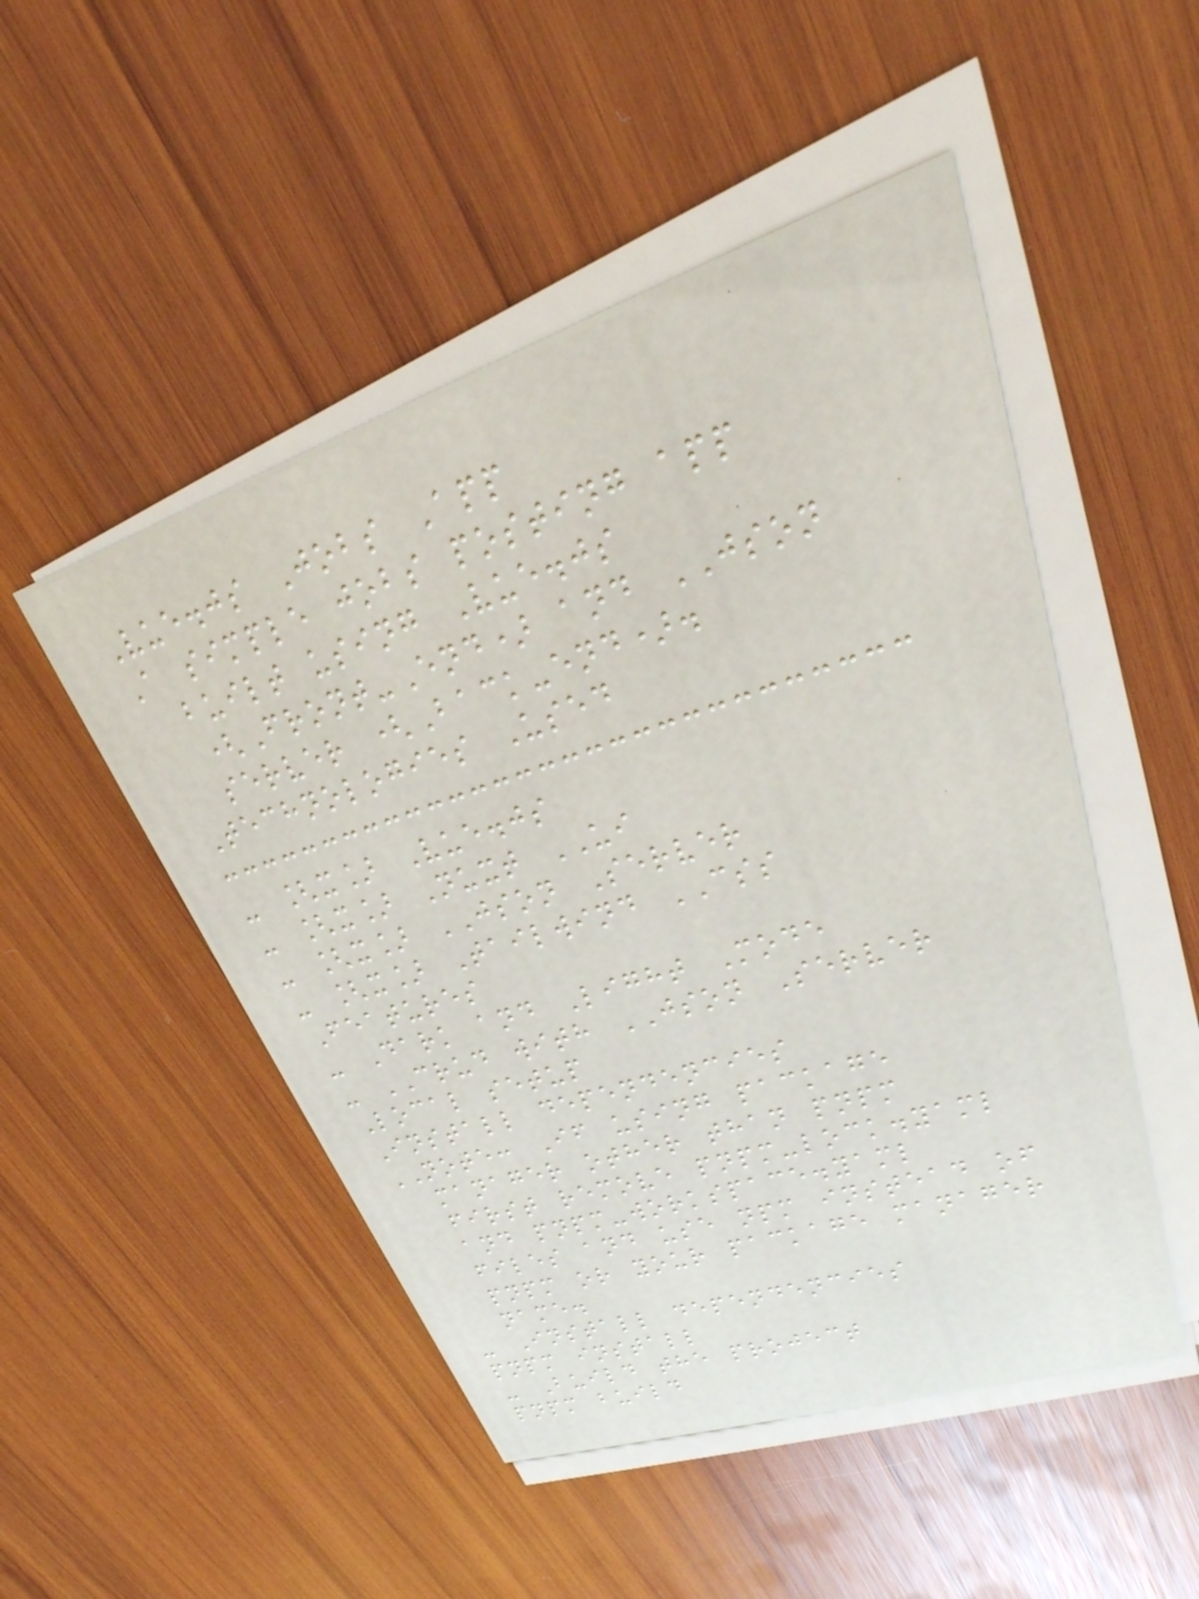Vue.js Jobs App
A simple jobs posting app
built using Vue.js
(Front-End) and JSON
server (Back-end).
Technologies Used
- [x] Vue.js
- [x] Nuxt UI
- [x] JSON Server
- [x] Tailwind CSS
Features
- Dark and Light Mode
- CRUD with JSON Server
Local setup
Install dependencies
NOTE: If using package
manager other than pnpm
first remove pnpm-lock.yaml
and pnpm-workspace.yaml
files and use npm instead of
pnpm or your package manager
name.
- Install dependencies
pnpm install
- Build the project
pnpm build
